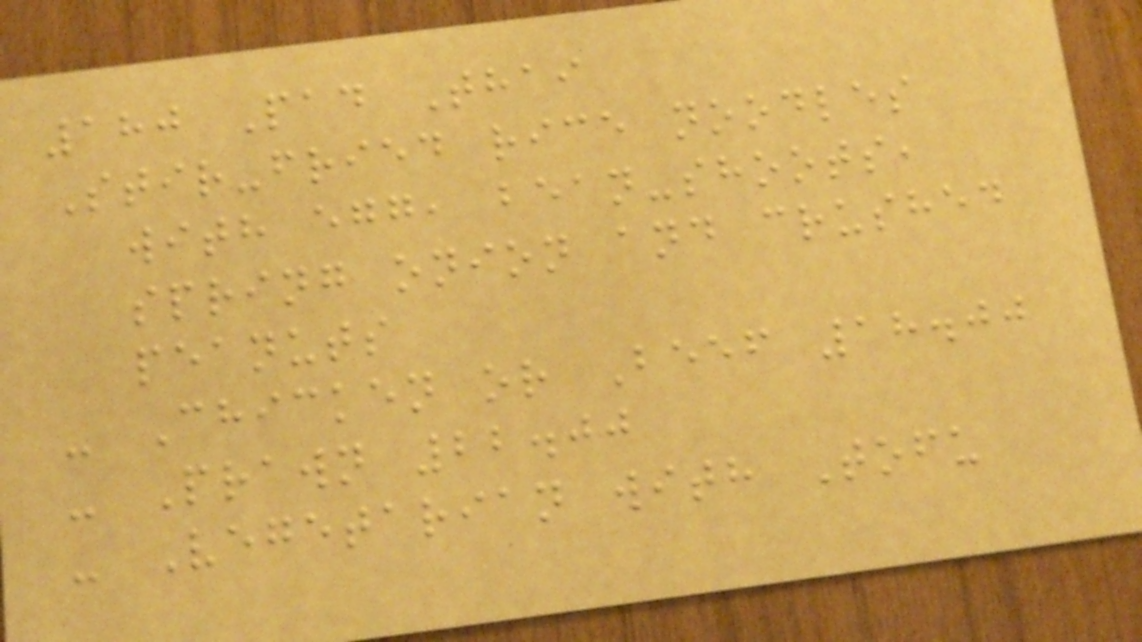180 Pad Thai
Stir-fried rice noodles
with egg, bean-shoots,
spring onion and crushed
peanuts
- Chicken or Beef 18.00
- Prawn 22.00
- Vegetarian with Tofu
